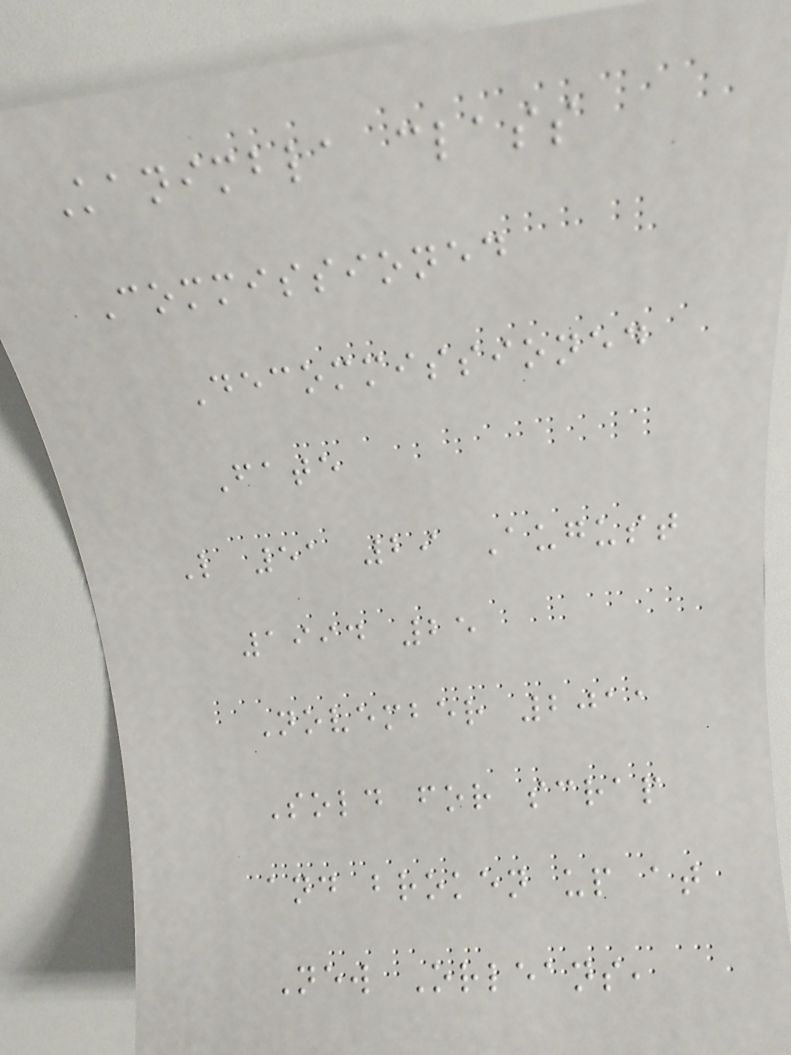Kanimbla class
Commissioned
Decommissioned
Fate
L 51 29 August
1994 25
November 2011
Sold for scrap
and broken up at
New Orleans,
